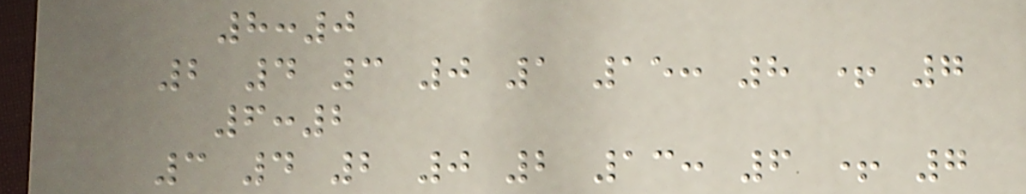8:0
2 4 3 0 1 15: 8 + 7
6:2
3 4 2 0 2 13: 6 + 7
